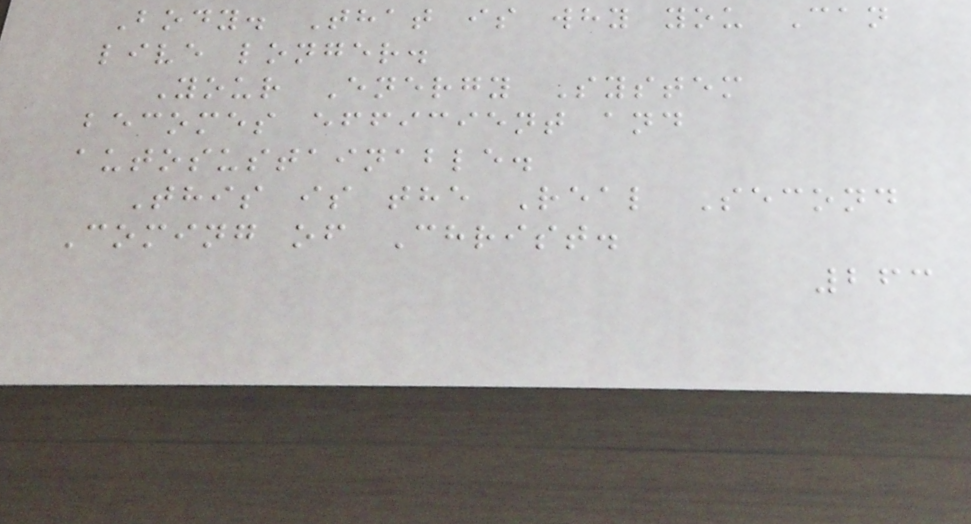Body. That is why you Can
live longer.
Your Energy System
becomes efficient and
autosustainable.
This is the Real Second
Coming of Christ.
263
